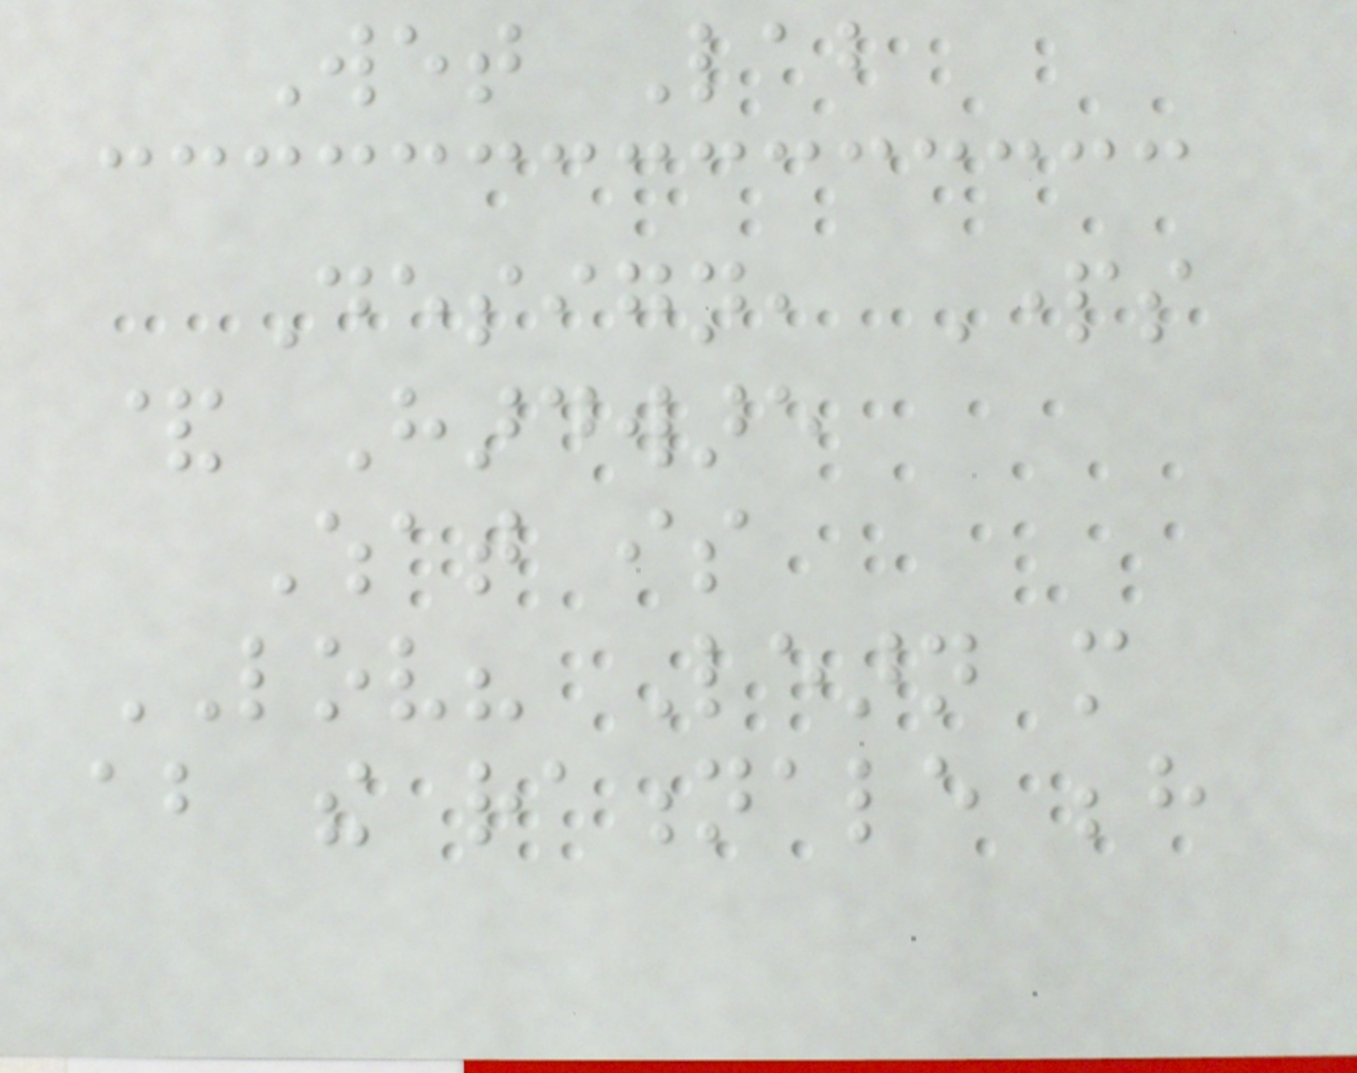Wet Lab
Design, Parts
& Hardware
What is
LOV? Learn more
about the rationale behind
